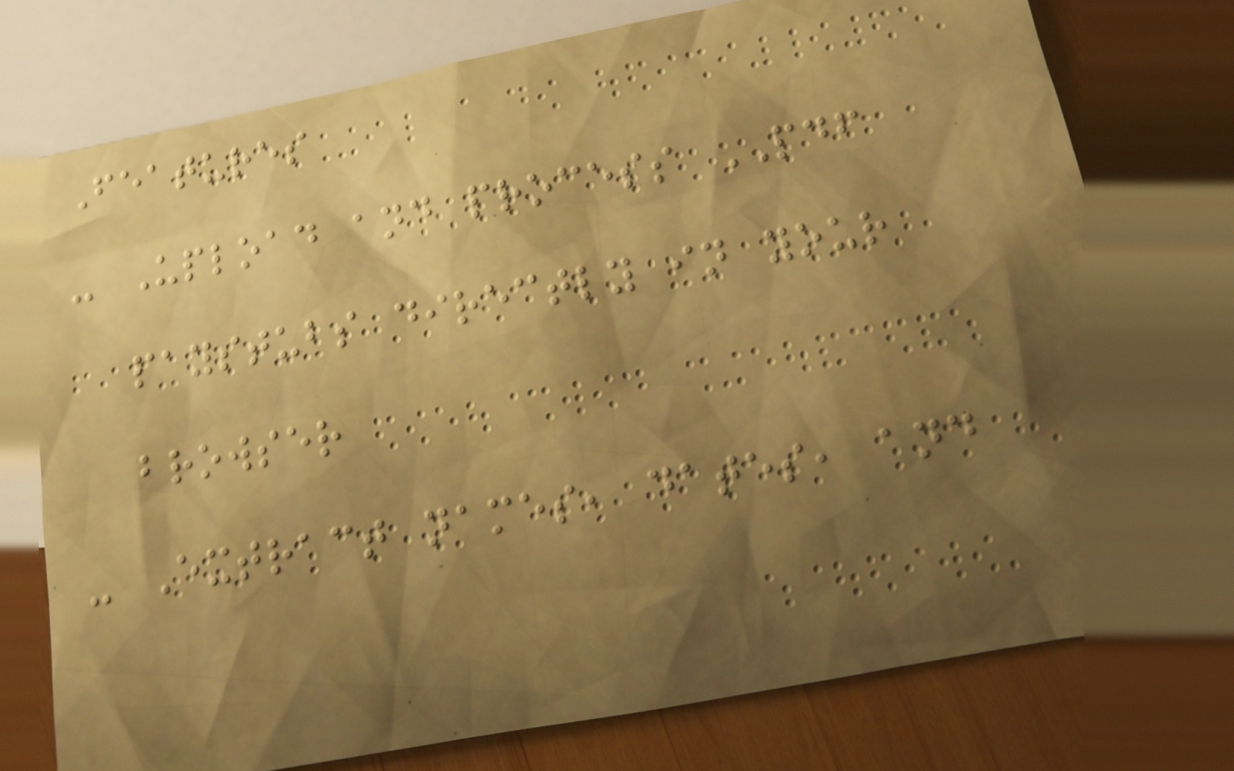Features
- Upload and process PDF
paystubs directly in your
browser
- Extract names, dates, and
